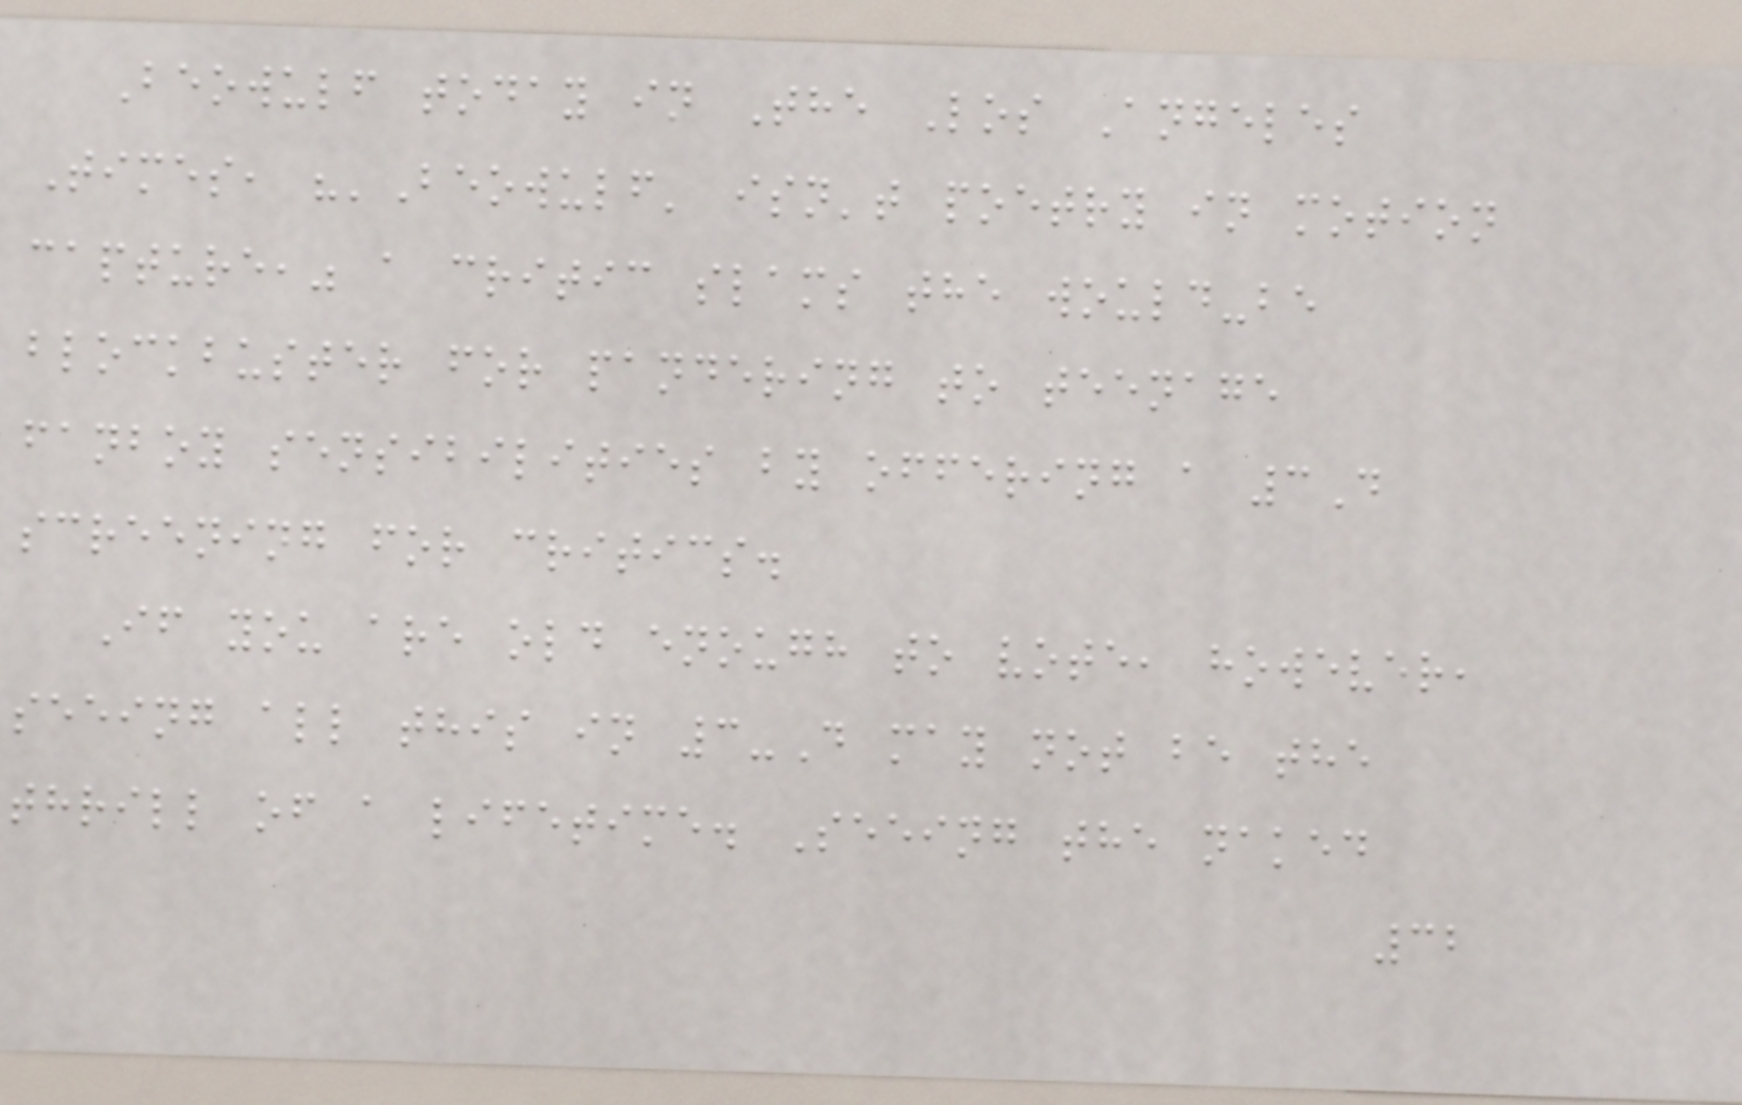Beowulf today in The Los Angeles
Times, "'Beowulf' isn't poetry in motion
capture," a critic slams the would-be
blockbuster for pandering to teenage
fanboy sensibilities by offering a 3D
screening for critics.
If you are old enough to vote, however,
seeing all this in 3-D may not be the
thrill of a lifetime. Seeing the naked
32
